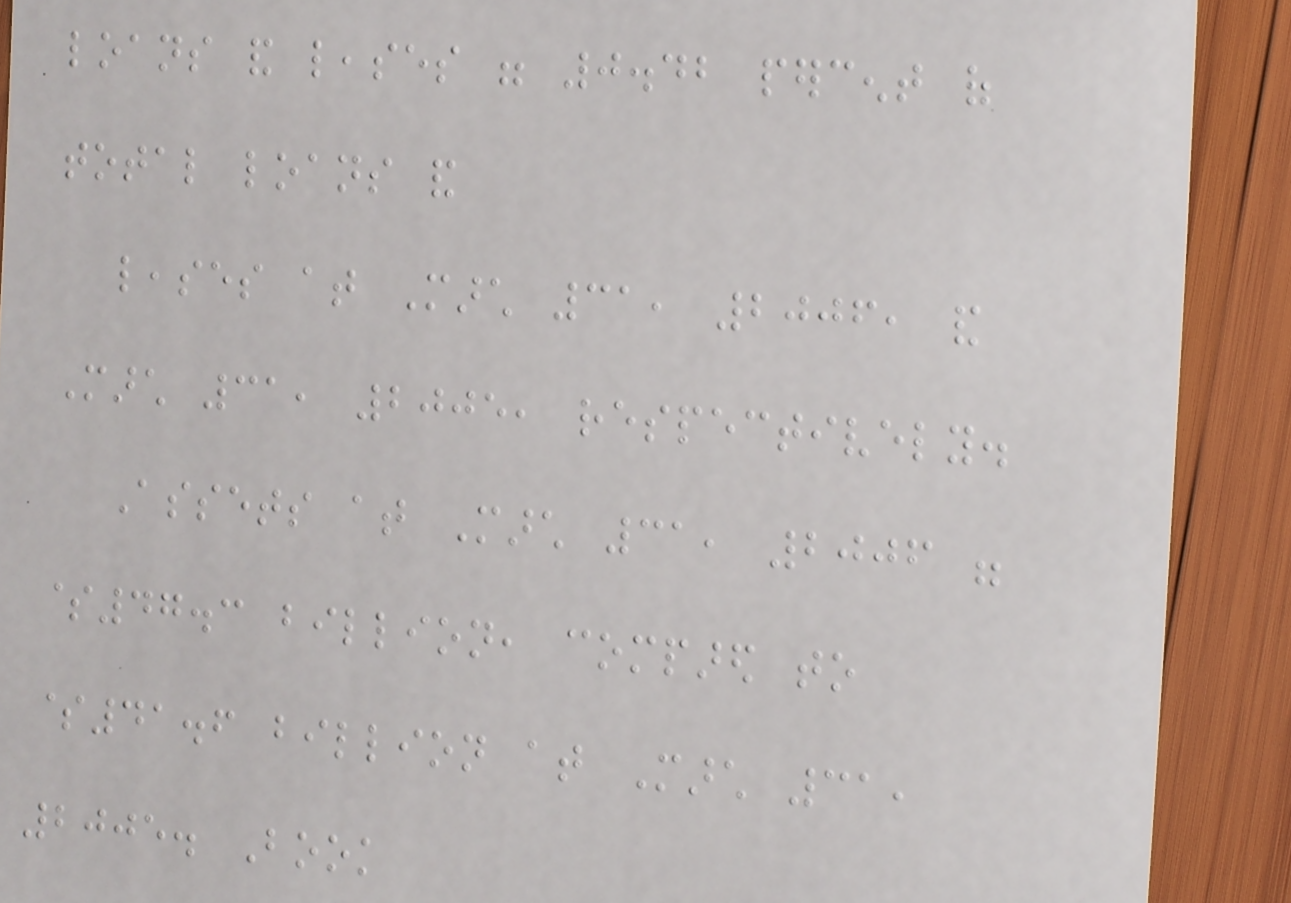loans and leases were 0.42 percent of
total loans and
leases at March 31, 2006, and
March 31, 2005, respectively.
Assets at March 31, 2006 were
$47.3 billion, compared to
$41.6 billion at March 31,
2005. Book
